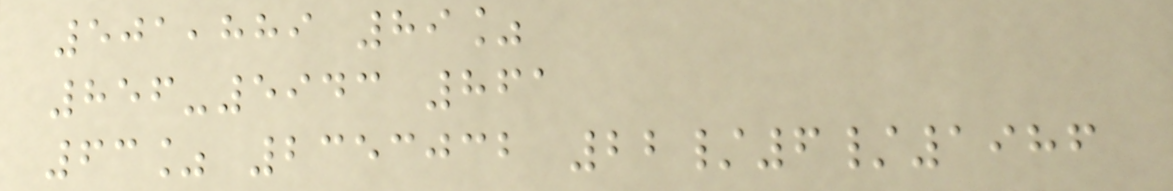501,889 89%
856-5943 861
63% 2353032 22/6/1986
